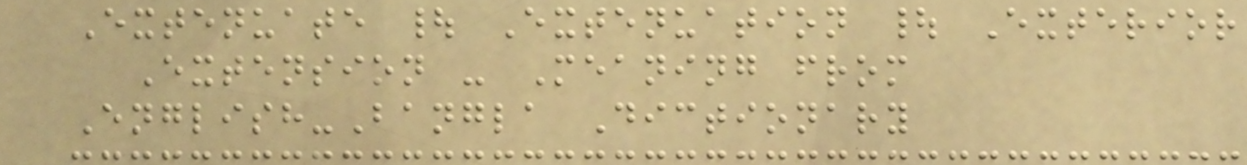Extenuate | Extenuation | Exterior
Extension - Meaning from
English-Bangla Dictionary
